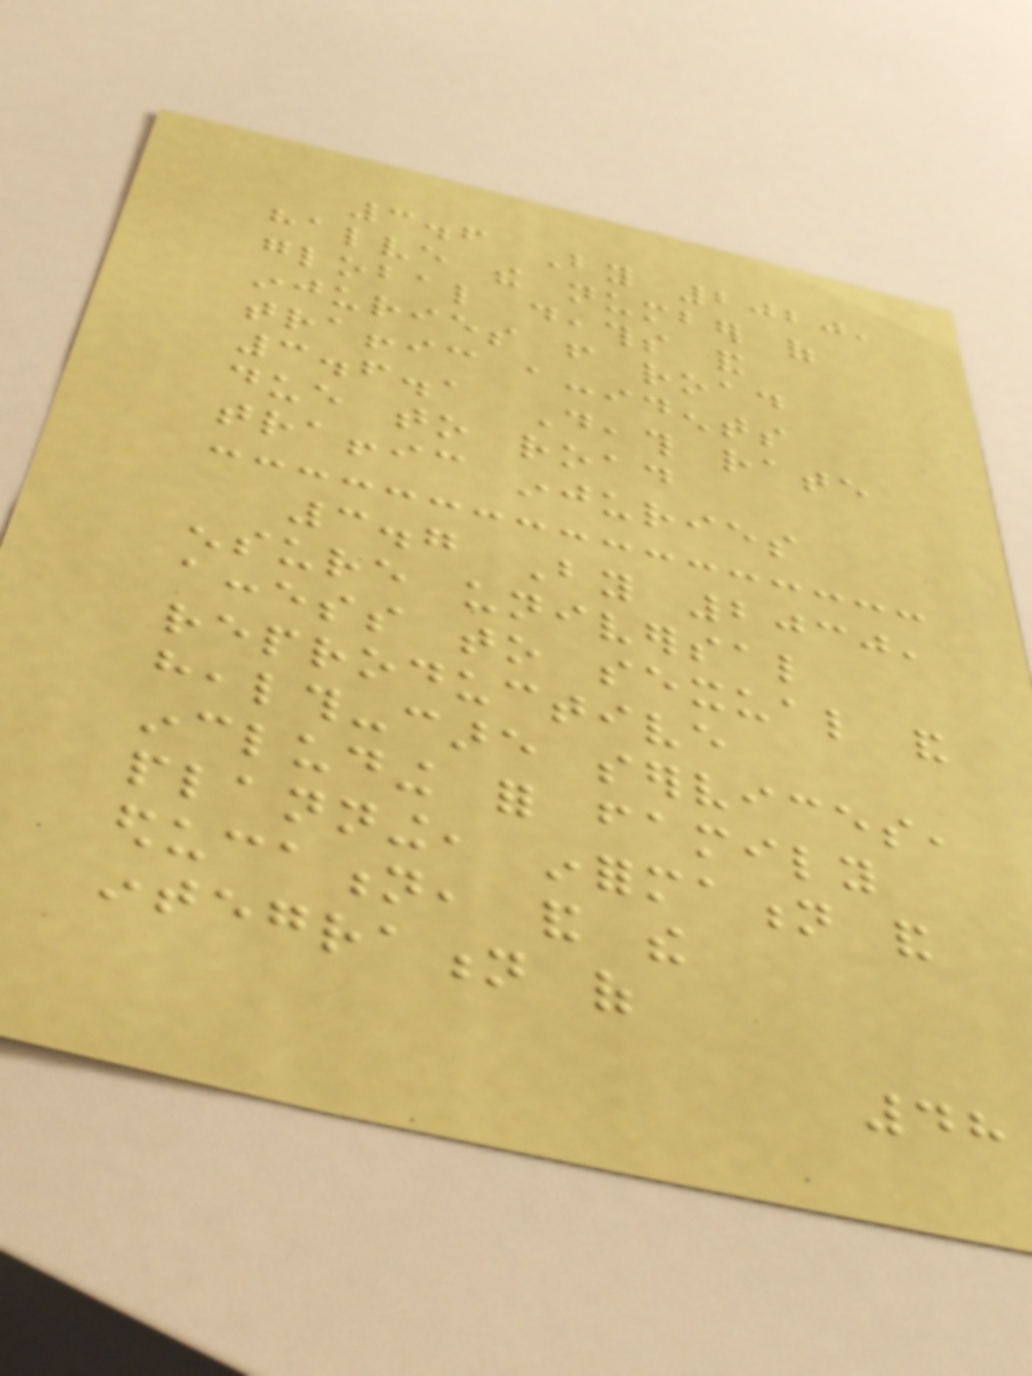3.6 By 2020,
halve the number of
global deaths and
injuries from road
traffic accidents
3.6.1 Death rate
due to road
traffic injuries
3.7 By 2030,
ensure universal
access to sexual and
reproductive
health-care services,
including for family
planning, information and
education, and the
integration of
48
